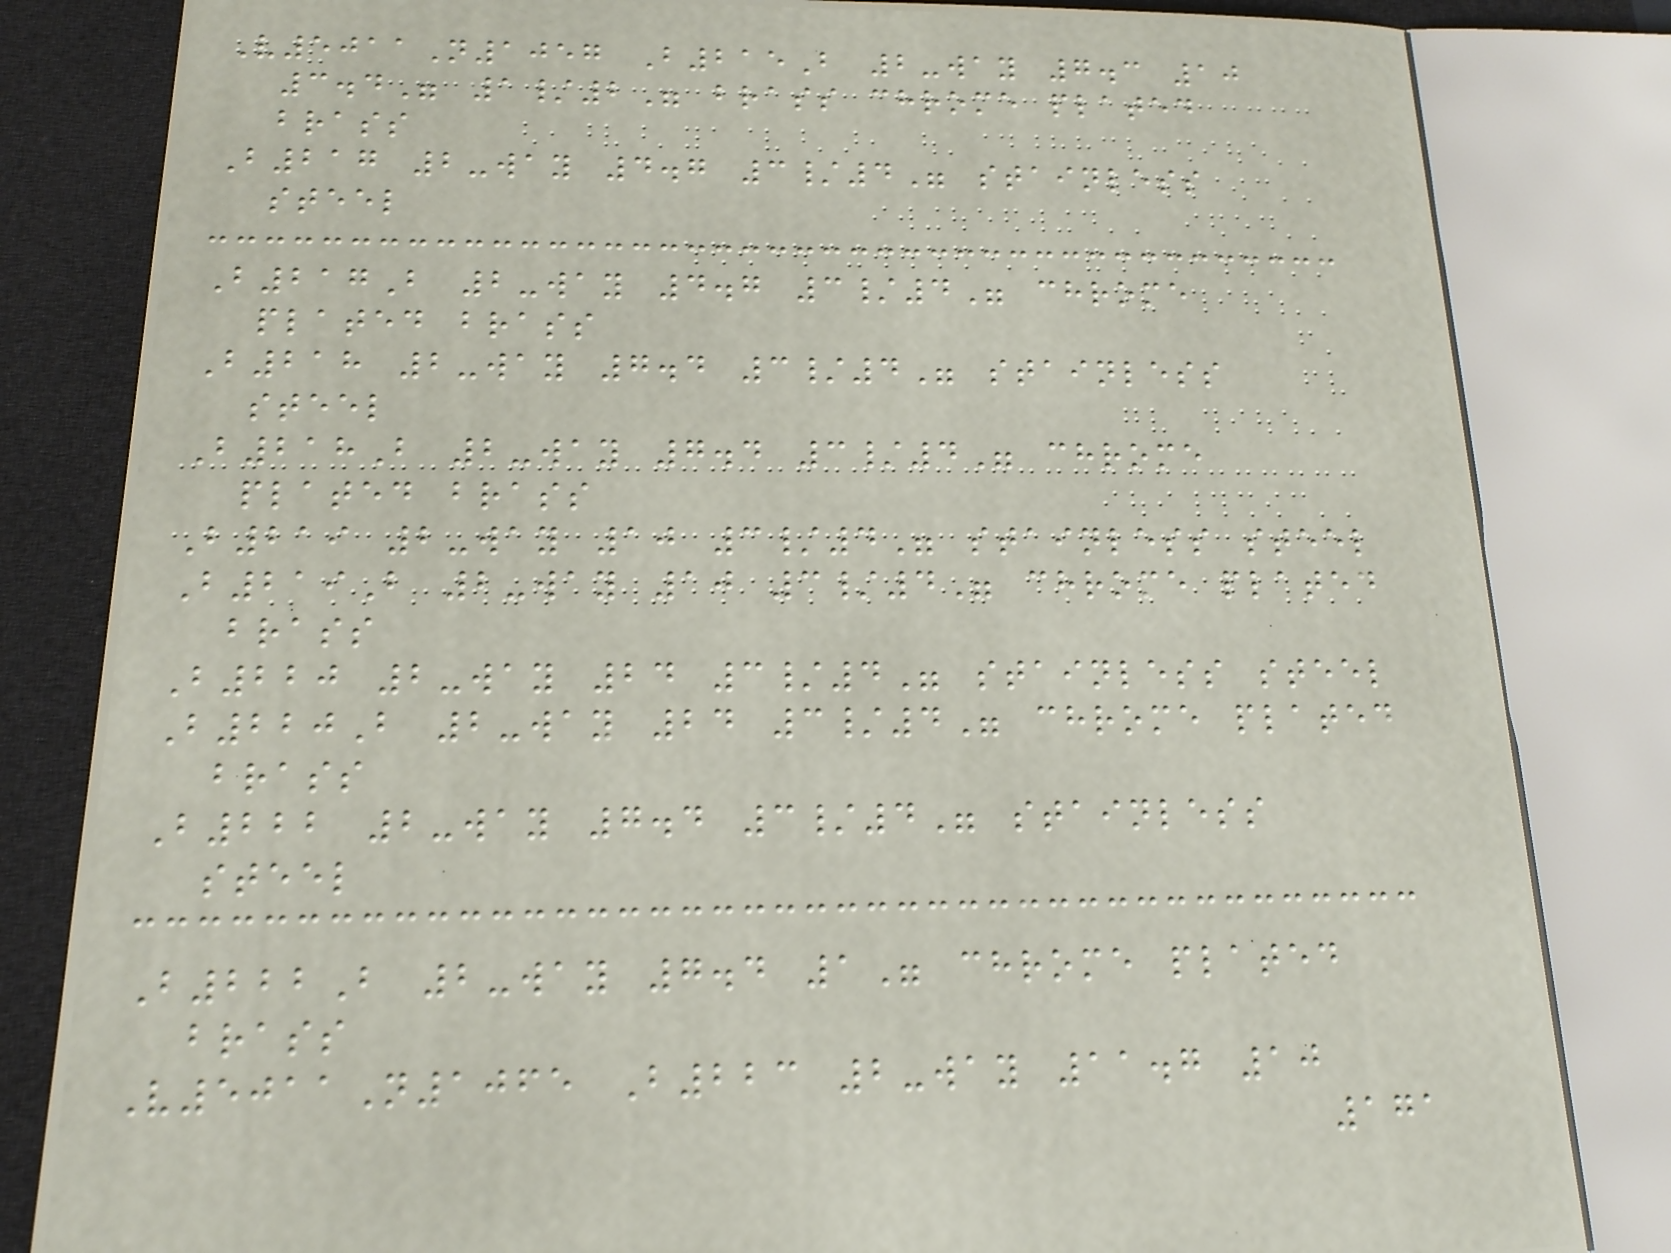V5011N1057 B215B 2-way 7.3 10
3.4" 1/2" brass chrome plated
brass
B217 2-way 4.7 3/4" stainless
steel
B217B 2-way 4.7 3/4" chrome
plated brass
B218 2-way 7.4 3/4" stainless
steel
B218B 2-way 7.4 3/4" chrome
plated brass
B219 2-way 10 3/4" stainless steel
B219B 2-way 10 3/4" chrome plated
brass
B220 2-way 24 3/4" stainless steel
B220B 2-way 24 3/4" chrome plated
brass
B222 2-way 7.4 3/4" stainless
steel
B222B 2-way 7.4 1" chrome plated
brass
V5011N1065 B223 2-way 11.7 10
171
